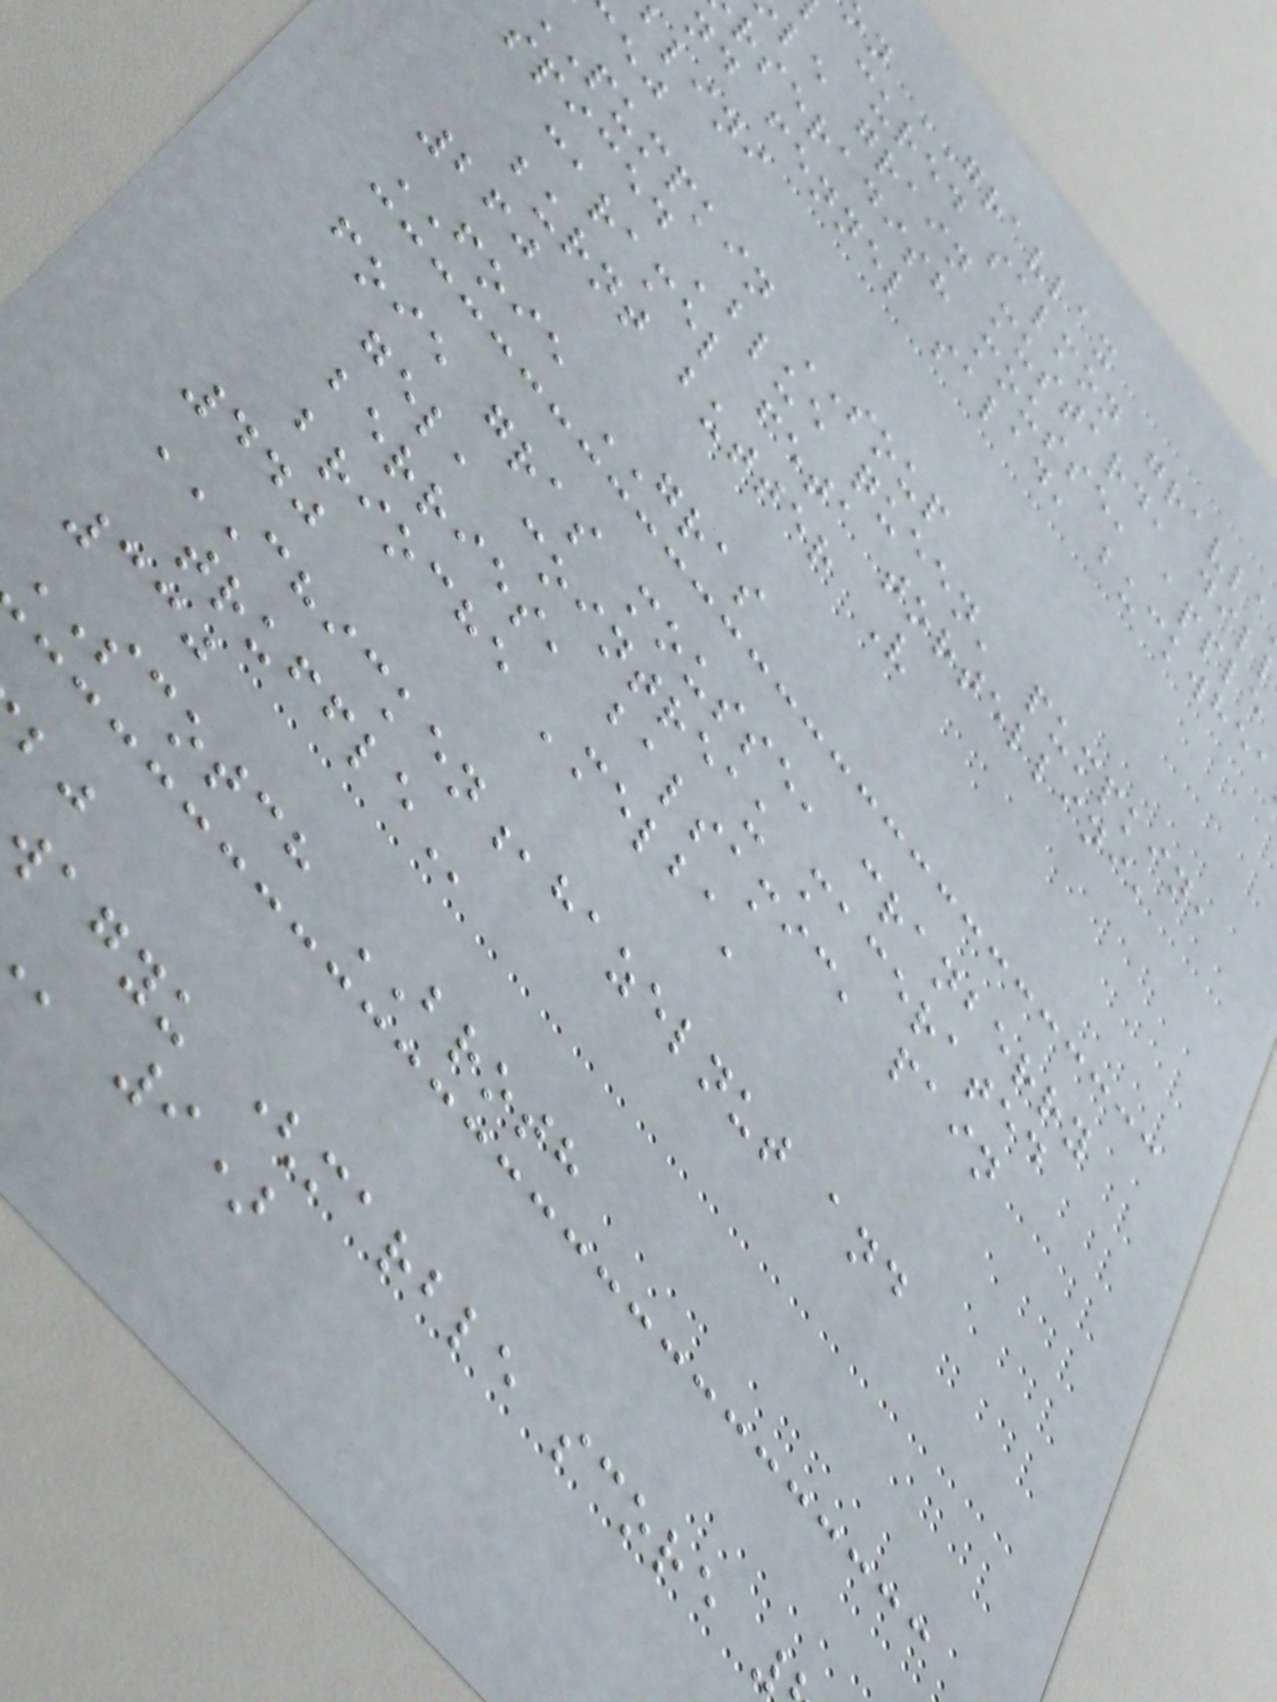on GRAVLAX
cured salmon gravla
le grain mustard, dil
rseradish mousse, apple
nd fennel salad, buckwhea
blini
pumpkin SOUP
spiced 'blue queen' pumpkin,
caramel feta tortellini,
burnt butter V
260
FOIE GRAS
foie gras mousse, cranberry
gel, cointreau macerated
berries, balsamic, pain
brioche 'melba'
440
CHICKEN,HAZELNUT AND
330
SCOTCH BROTH
agyu (marble score
9)
